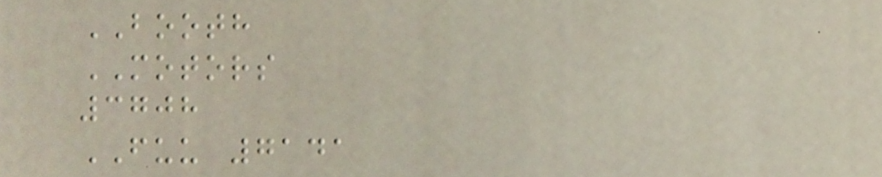BOOTH
MOTORS
3708
FUU 7141
